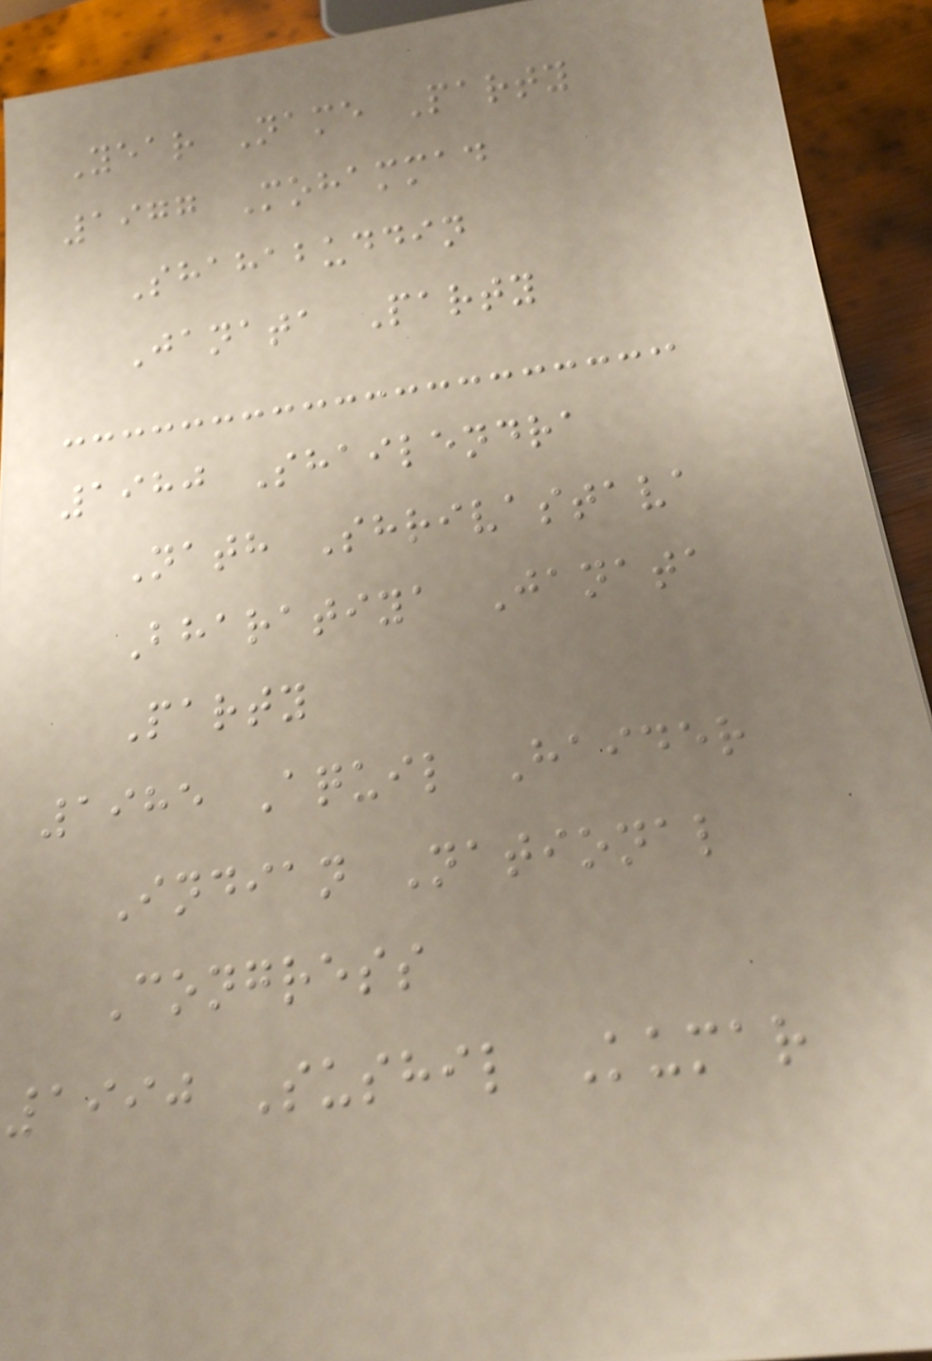Year Name Party
1977 Mohammad
Shahabuddin
Janata Party
1980 Shailendra
Nath Shrivastava
Bharatiya Janata
Party
1985 Aquil Haider
Indian National
Congress
1990 Sushil Kumar
